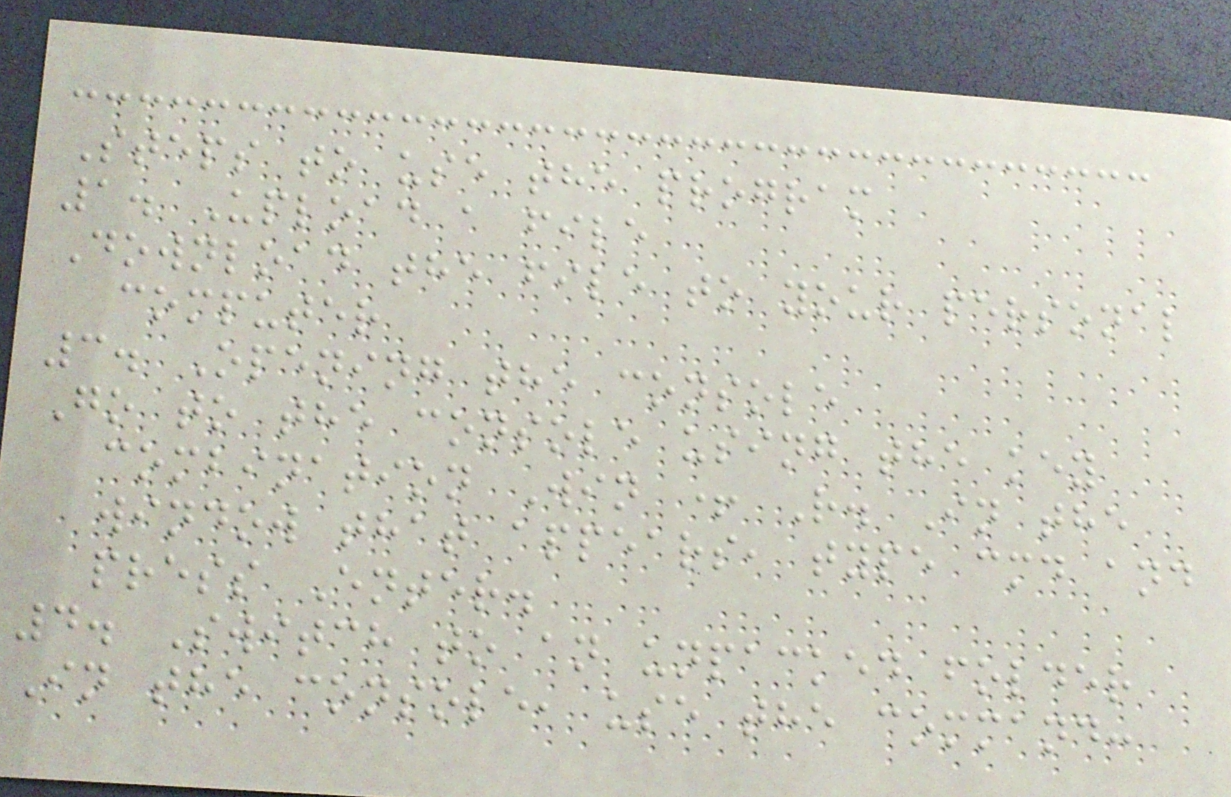Steps to use the program
1. Upload a file
Download the file to your personal
computer
3. Opening the console
Go to the console using the key
combination Win + R. In the
window that appears, type cmd and
press Enter.
4. Switch to an unpacked folder
In the console, use the command:
